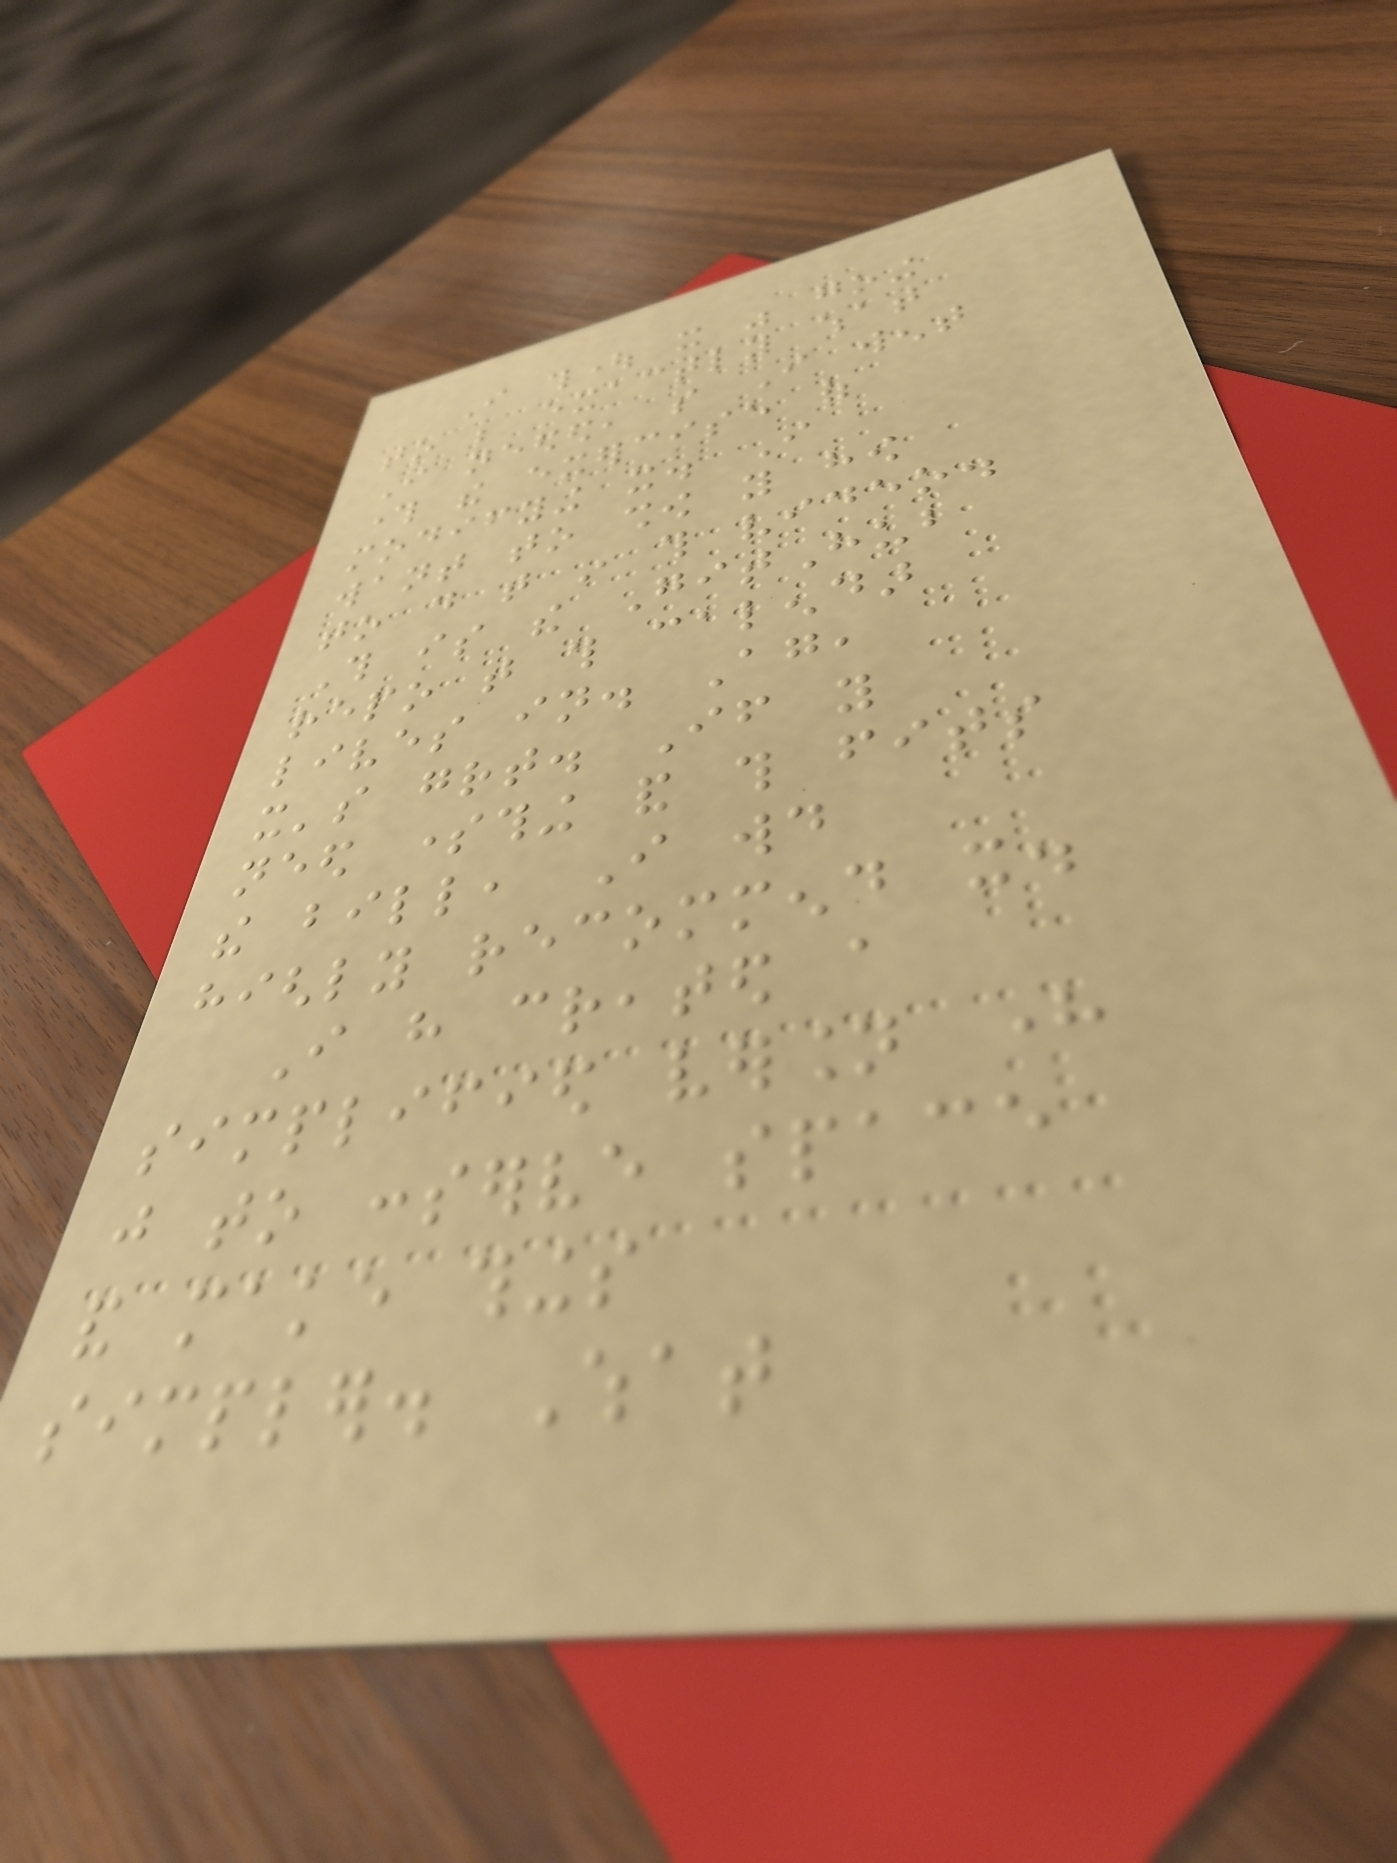I thought it was going
to be exactly what
I needed, so I went
through the exercise of
modifying it. I
want to show you how
to do that in this video.
This is the GitHub
repo that this calendar
lives in. Again,
it's great. If you
need something and this fits
the bill, I would
highly recommend it.
I have created a
simplified version here
just to conserve space
and make things
simpler. What
